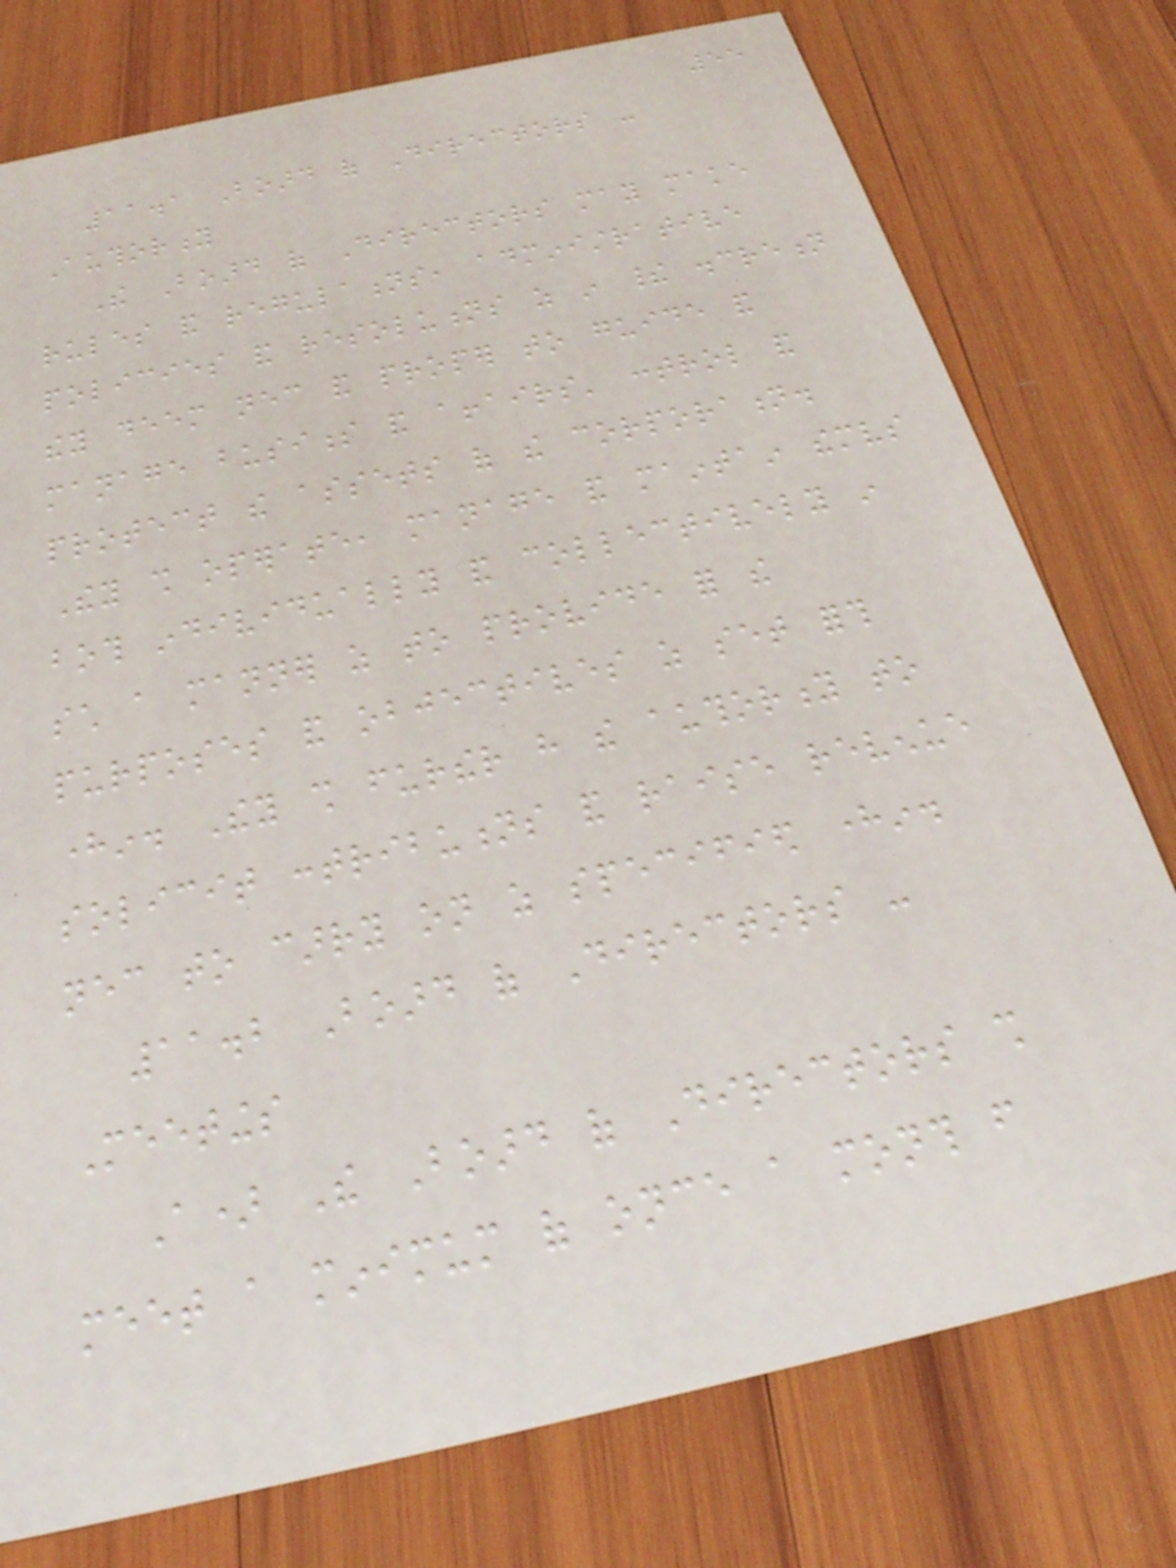55
11.1 Board of Directors -
Authority
The Board of Directors may make
rules and regulations, administrative
policies and resolutions as in their discretion
they deem necessary and proper to guide and
manage business and affairs' control and
protect the assets of the corporation.
They shall operate, manage and maintain themselves
both individually and collectively in
such a manner as to provide for the
purposes and objectives as set forth
herein. They shall further have the authority to
solicit contributions and raise revenue
necessary to carry on as specified herein.
11.2 Board of Directors -
Meetings
A) The Board of Directors shall
meet a minimum of once a month from
